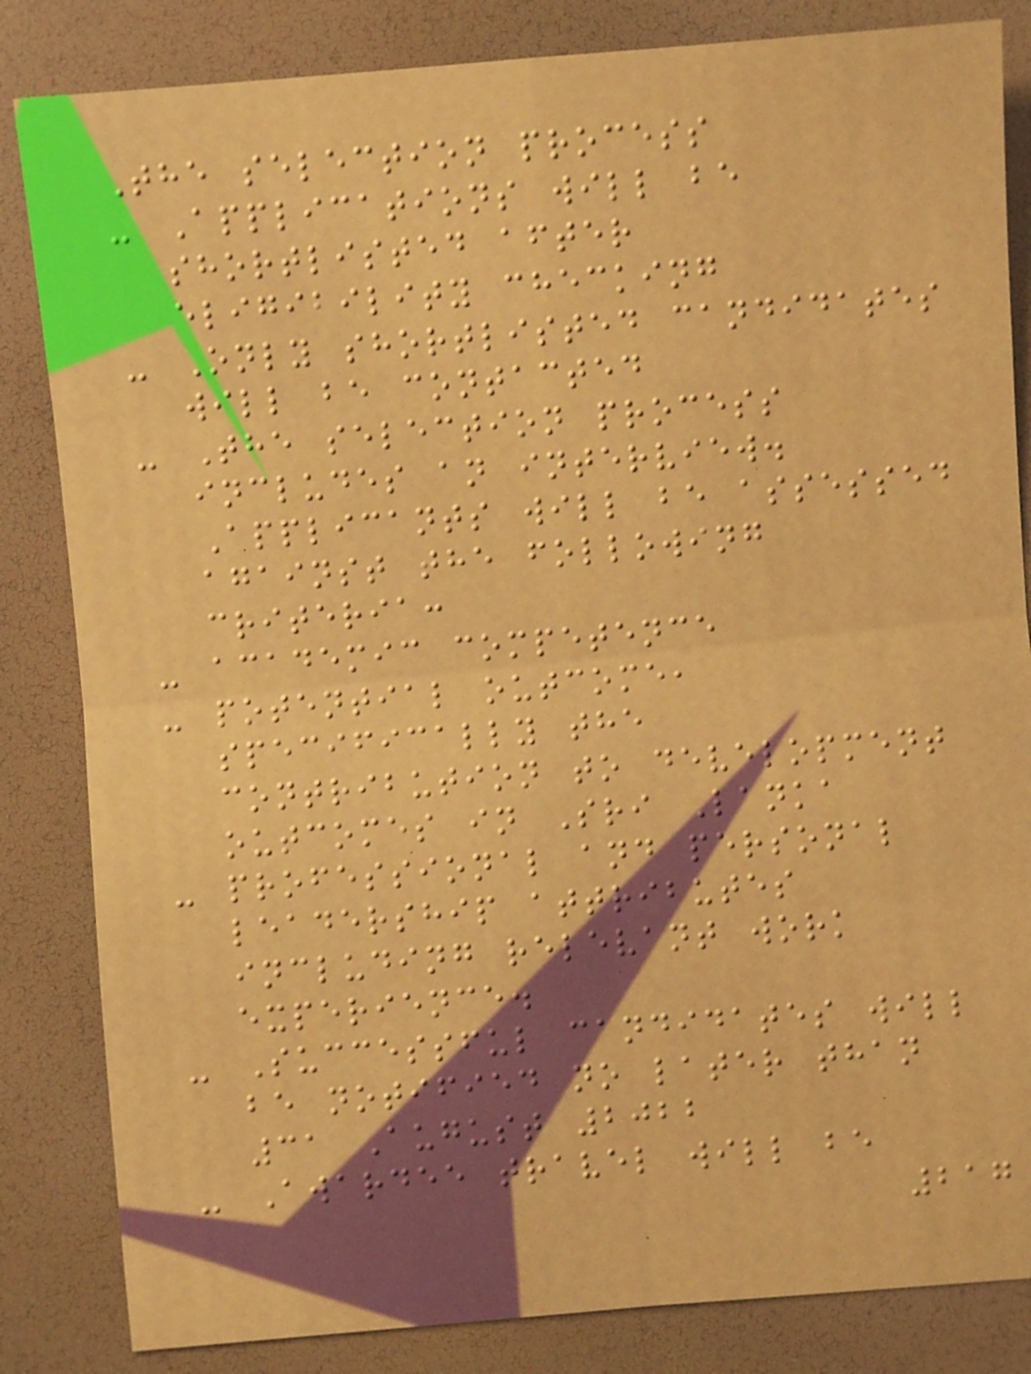The selection process
- Applications will be
shortlisted after
eligibility checking
- Only shortlisted candidates
will be contacted
- The selection process
includes an interview.
Applicants will be assessed
against the following
criteria:
- academic competence
- potential outcome,
specifically the
contribution to development
outcomes in Sri Lanka
- professional and personal
leadership attributes
including relevant work
experience.
- Successful candidates will
be notified no later than
31 August 2022
- Awardee travel will be
217
